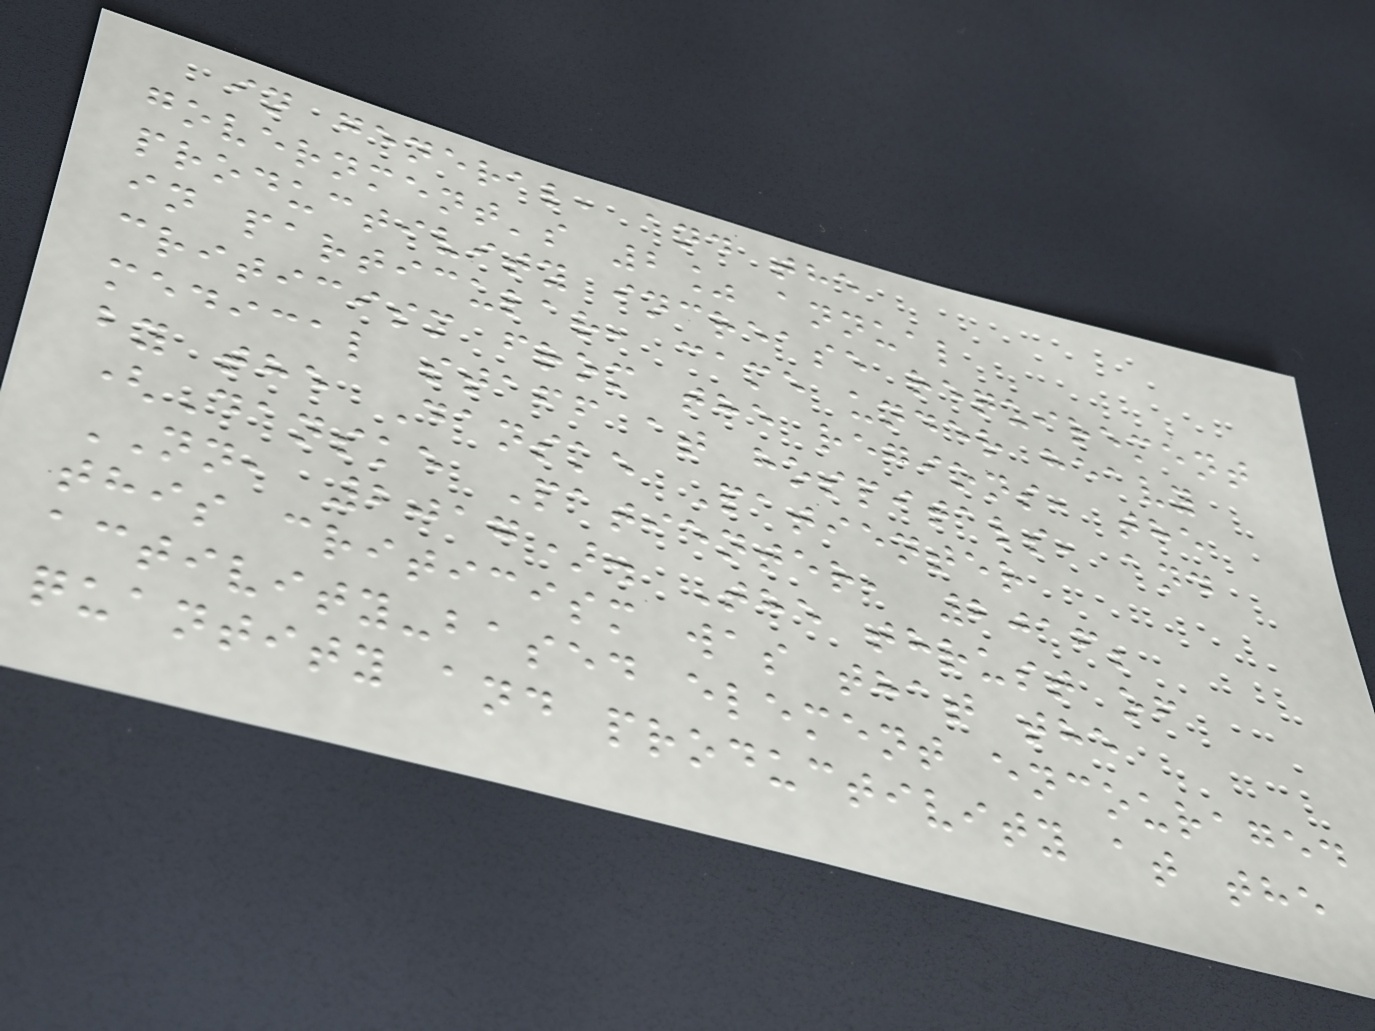in general, and the
government's 2% annual
productivity increase requirement
in particular, came under heavy
criticism from the regions, the
medical staff at hospitals, and
by the Danske Patienter
(Danske Patienter, 2016;
NN, 2017). The thrust of
this criticism was that the
activity-based element encouraged
quantity and productivity at the
